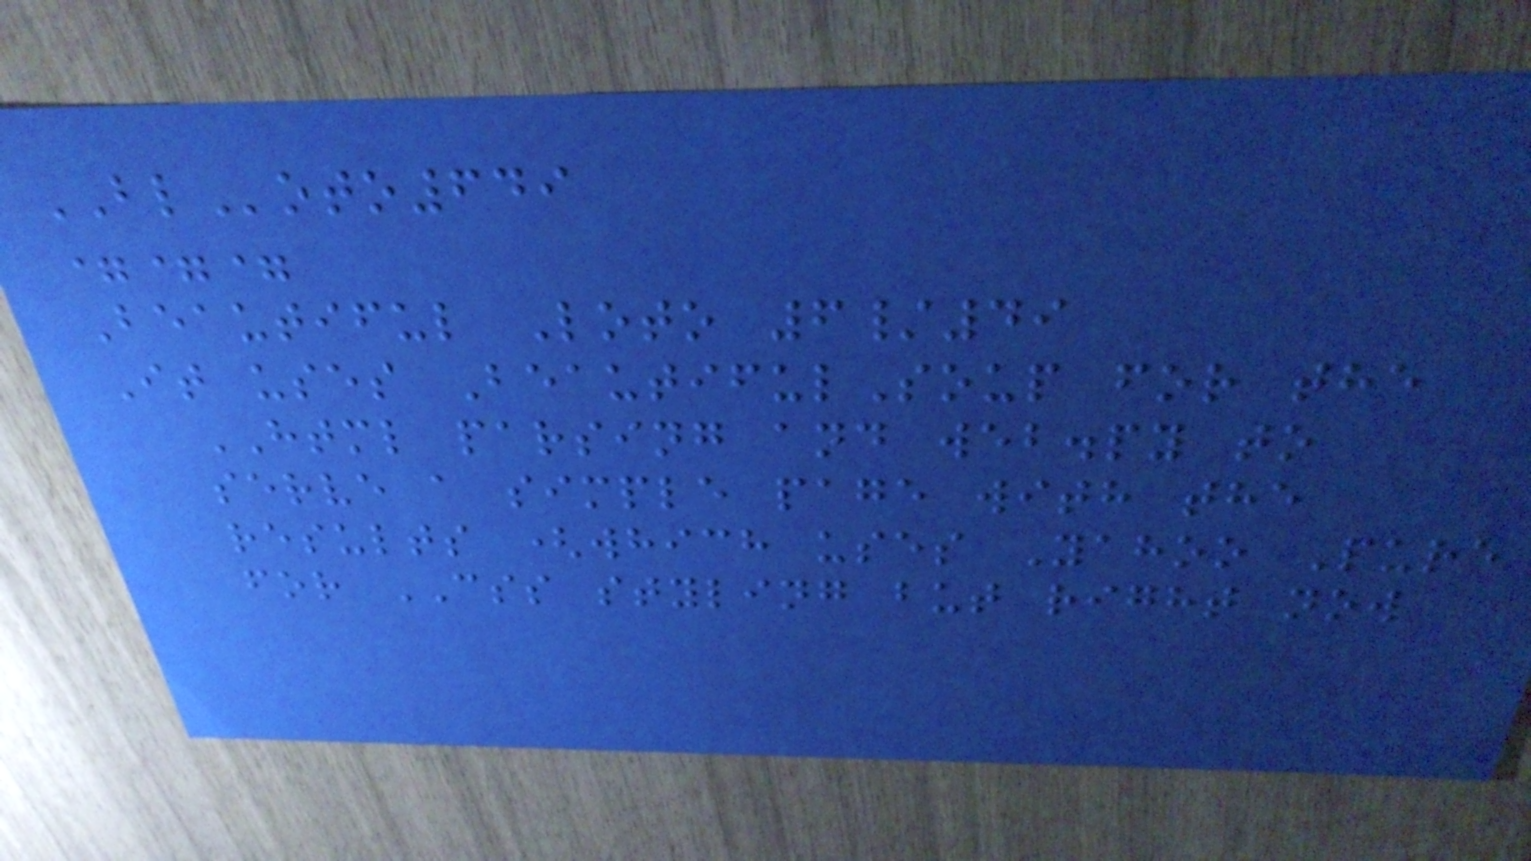BLoto649
===
Beautiful Loto 6/49
It uses BeautifulSoup for the
HTML parsing and web.py to
serve a simple page with the
results (which uses Yahoo Pure
for CSS styling but right now
